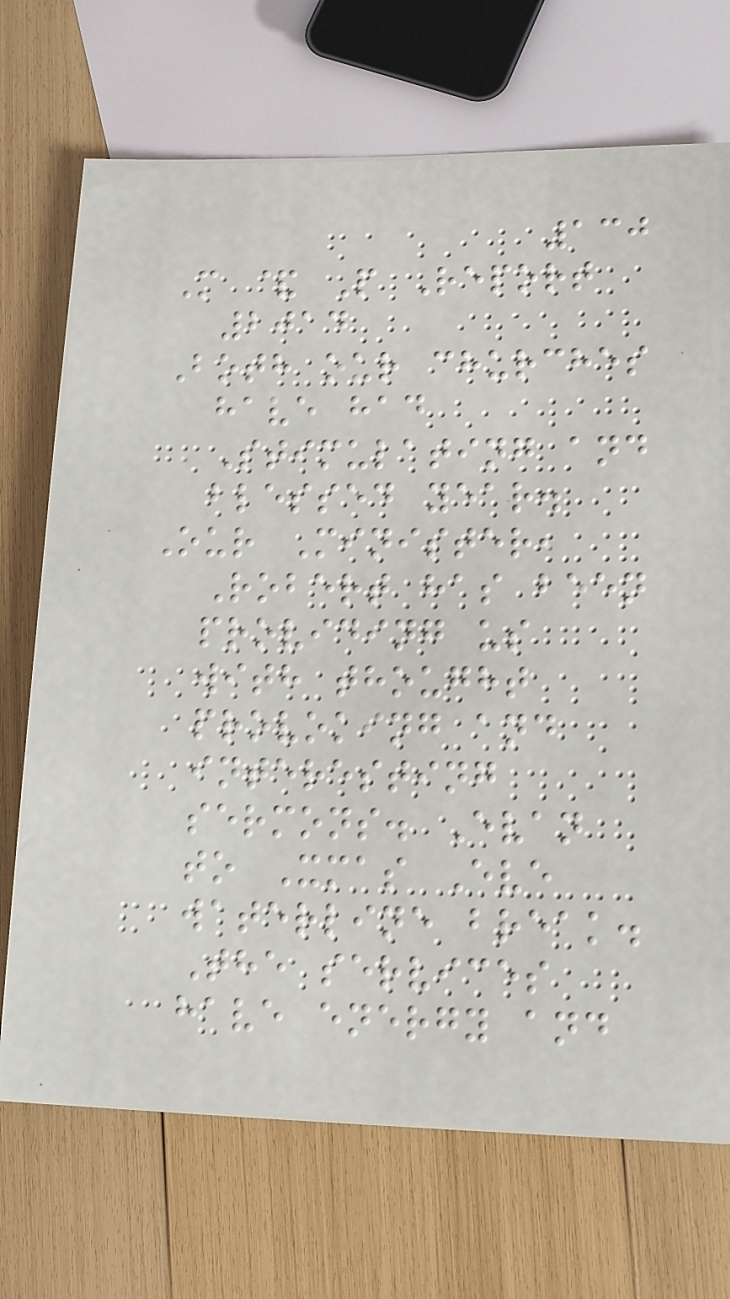130
M & P Report
2014
Both our churches
have had
Stimulating and
blessed year.
Our Minister,
Robert has been
providing us
with thought
provoking and
interesting
sermons. Evan
to Xmas Eve
waterline break.
The services
have energy and
